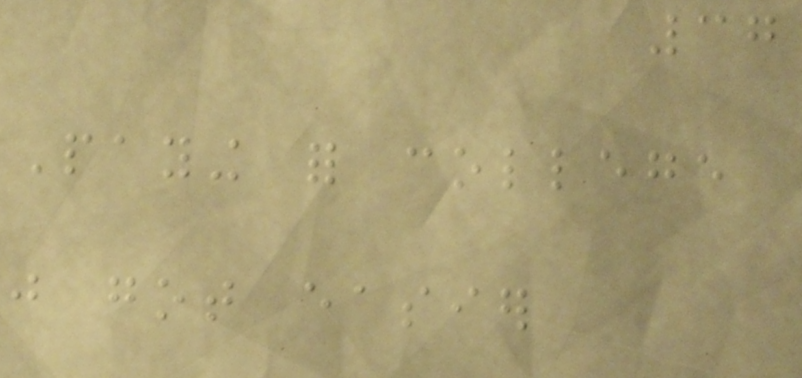37
Paying for college
just got easier
